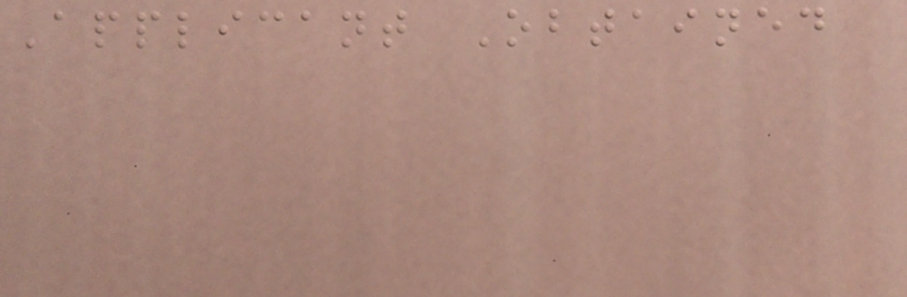Applicant Obtained
